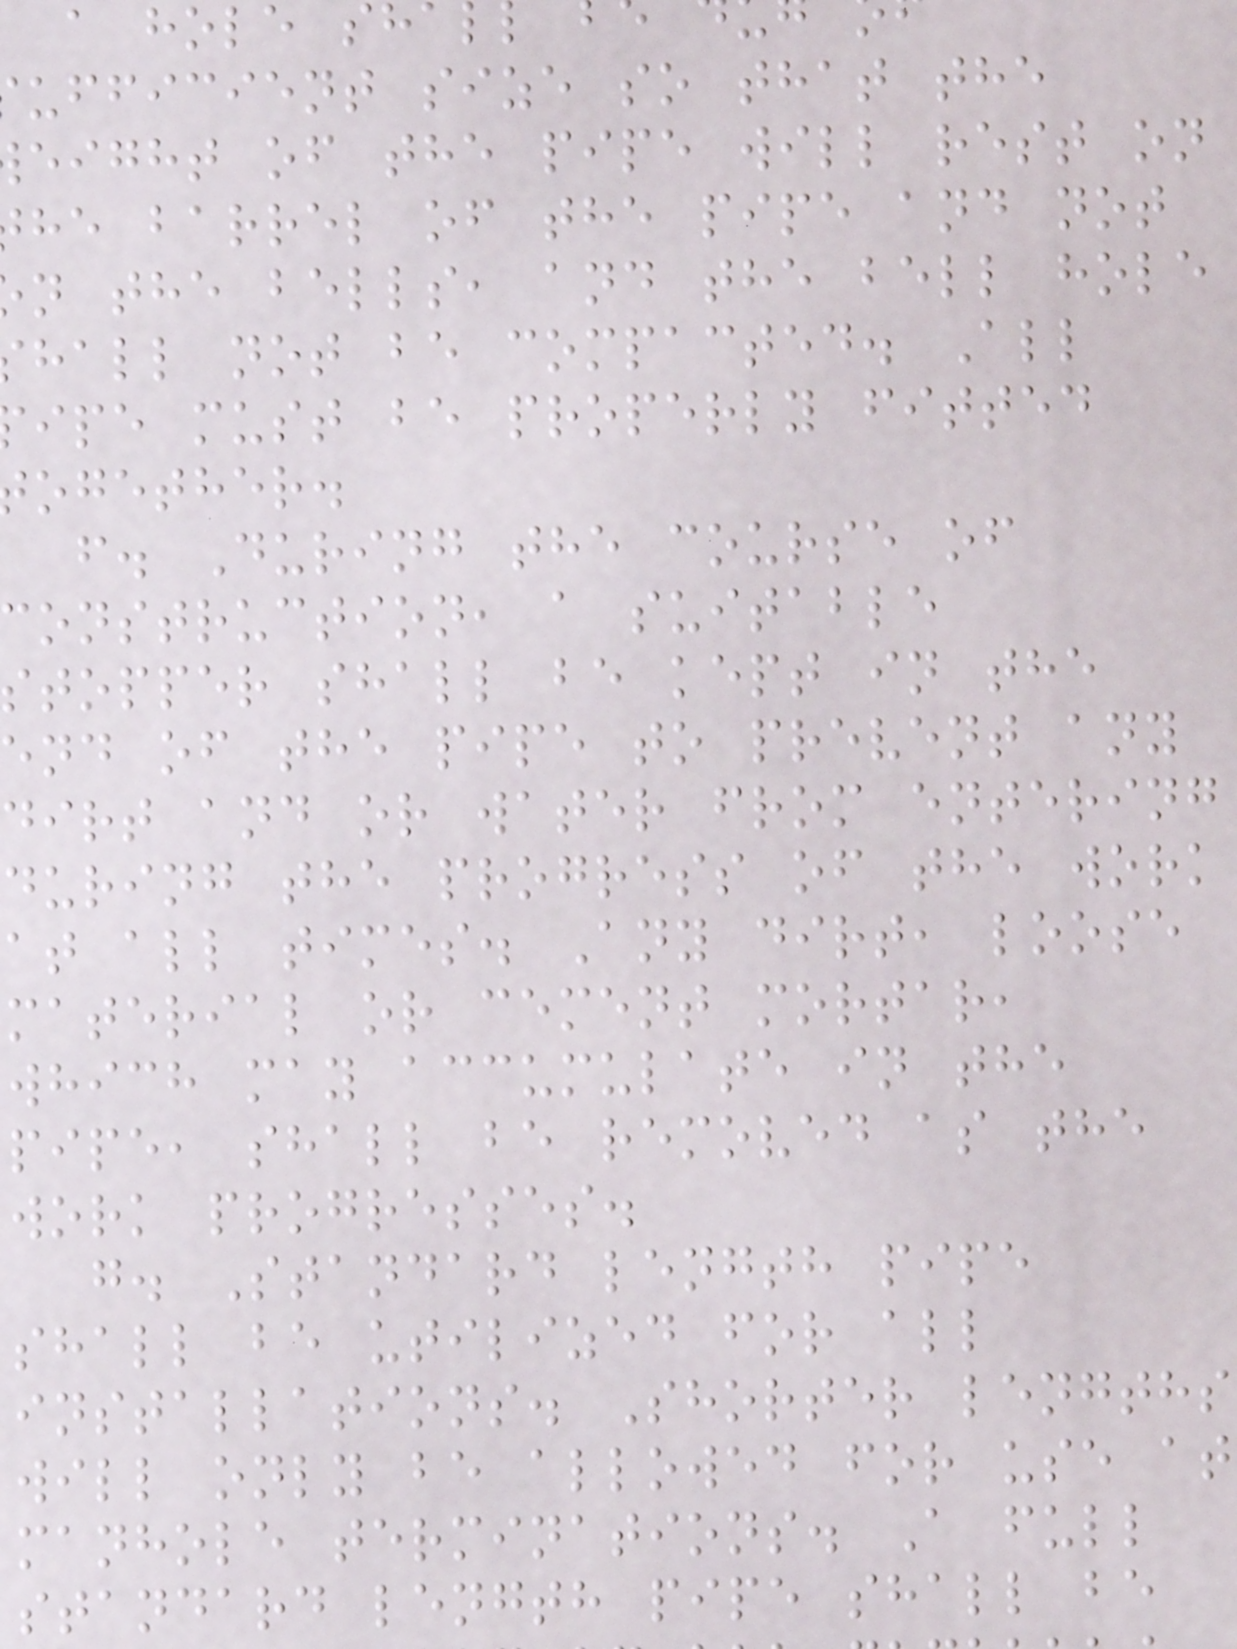a hole s
ufficient size so that the
eight of the pipe will rest on
he barrel of the pipe and not
n the bells, and the bell hole
hall not be compacted. All
ipe must be properly fitted
ogether.
f. During the course of
onstruction, a suitable
stopper shall be kept in the
end of the pipe to prevent any
dirt and or water from entering
during the progress of the work
at all times. Any dirt, loose
material or cement mortar,
which may accumulate in the
pipe, shall be removed as the
work progresses.
g. Standard length pipe
shall be utilized for all
installations. Shorter lengths
will only be allowed for use at
manhole terminations. A full
standard length pipe shall be
